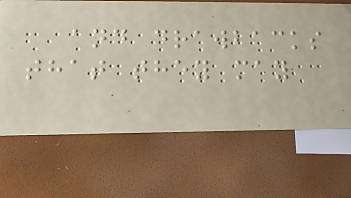and drawbacks
that they may
